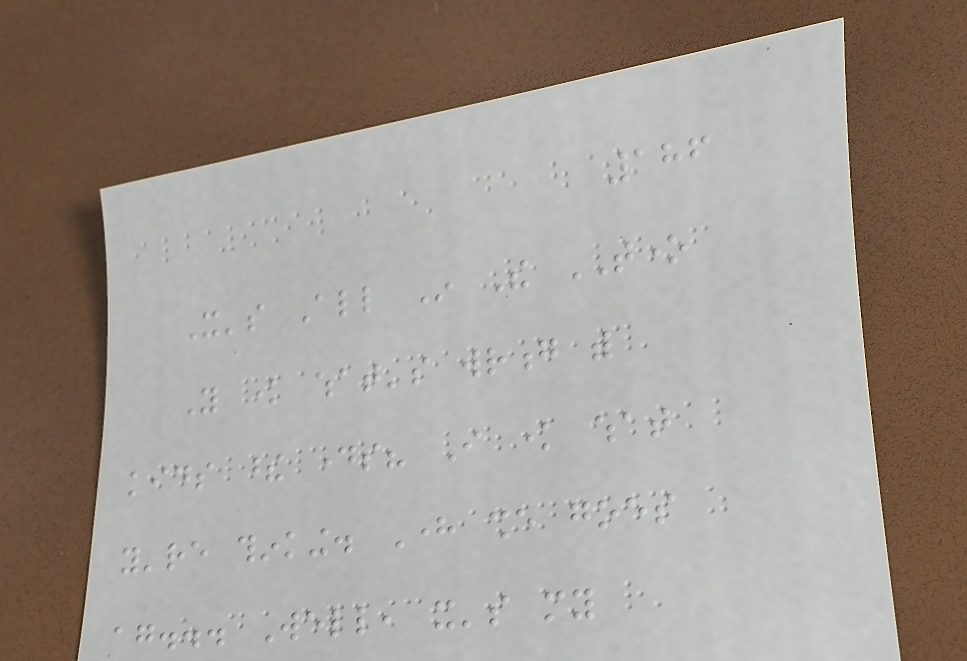186
It's All In The TONE
You know what's wrong with
kids these days? I know what
you're thinking. Here she goes
again... Well, it's my
